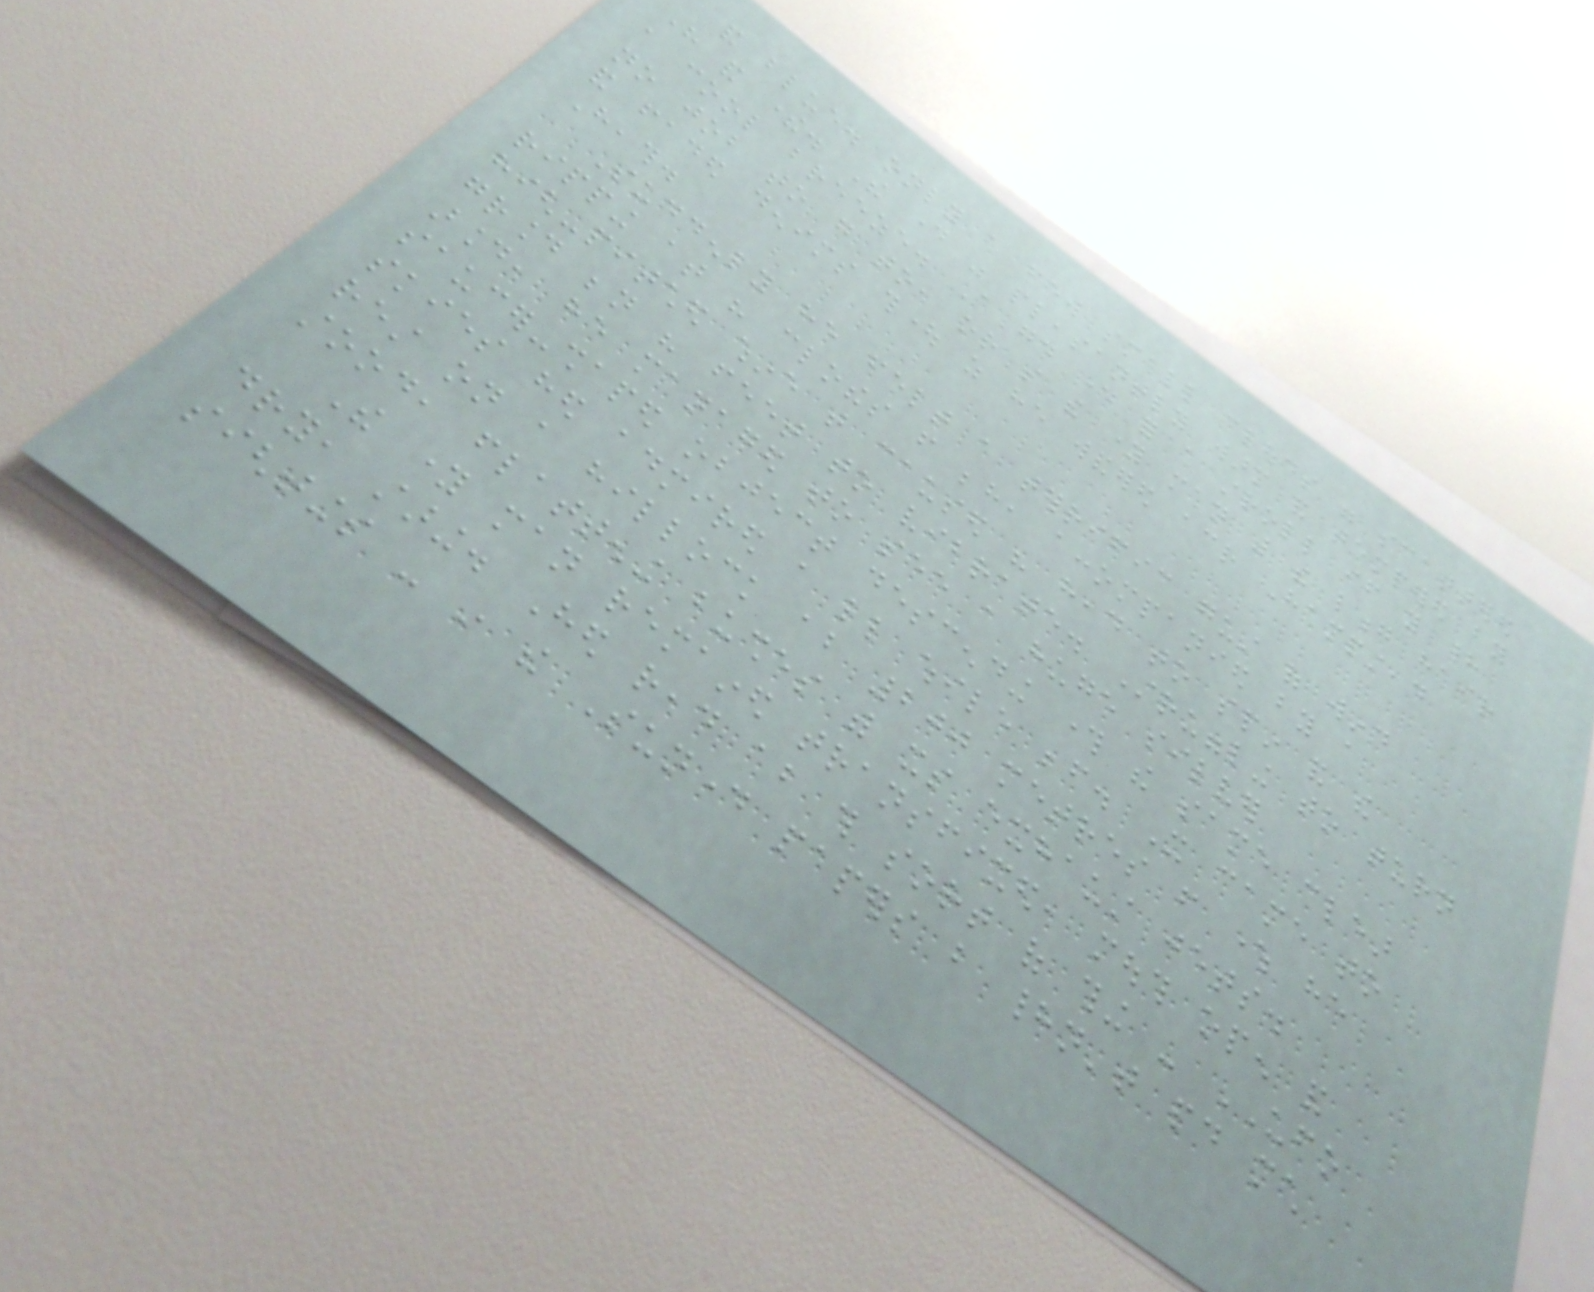and blue. only a few small clouds were scattered
here and there. The day was pleasantly warm and tempered by
a cool breeze. A good day for a stroll if you had
no job to go to, or so the young man with the long hair
and faded denims thought as he wandered across Hampstead
Heath.
Suddenly he felt a terrific gust of wind
ripping at his clothes from behind, accompanied by a
high-pitched whine that caused his head to spin and the
ground beneath his feet to vibrate. Struggling to turn
around, he managed to see a huge silver
saucer-shaped object descending through the same clear
skies hed admired a little while before. It came to
rest on a hillock about 200 metres from where he
stood, flattening bushes with its exhaust jets.
The young man remained transfixed, mouth open and
dry, staring. Hed read about this sort of thing - UFO
sightings - in the Sunday papers but hadn't paid much
